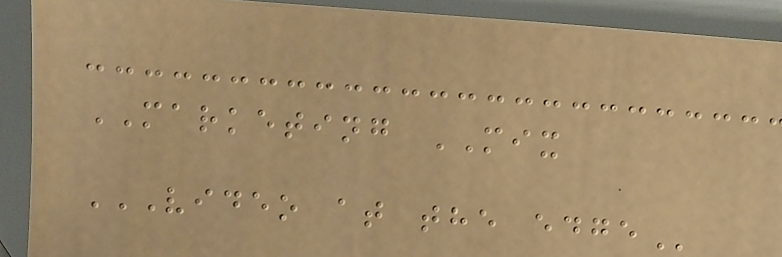MARKETING MIX
VIDEO AT THE EDGE
